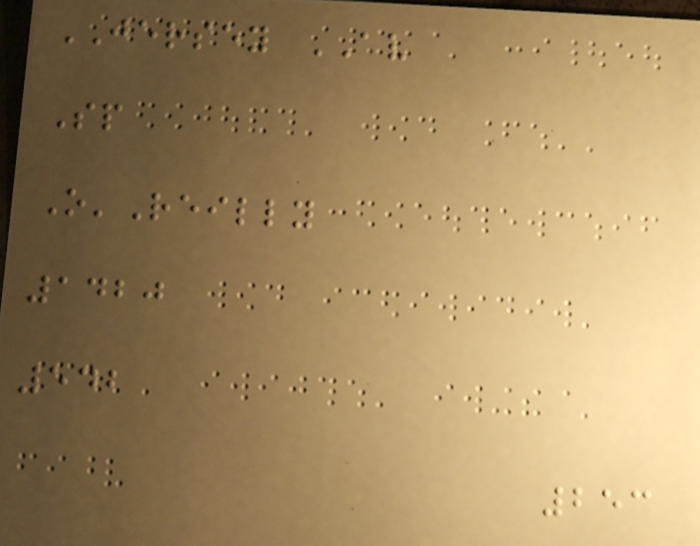JERSEY AV
Sp
O'Reilly
1420
542
253
